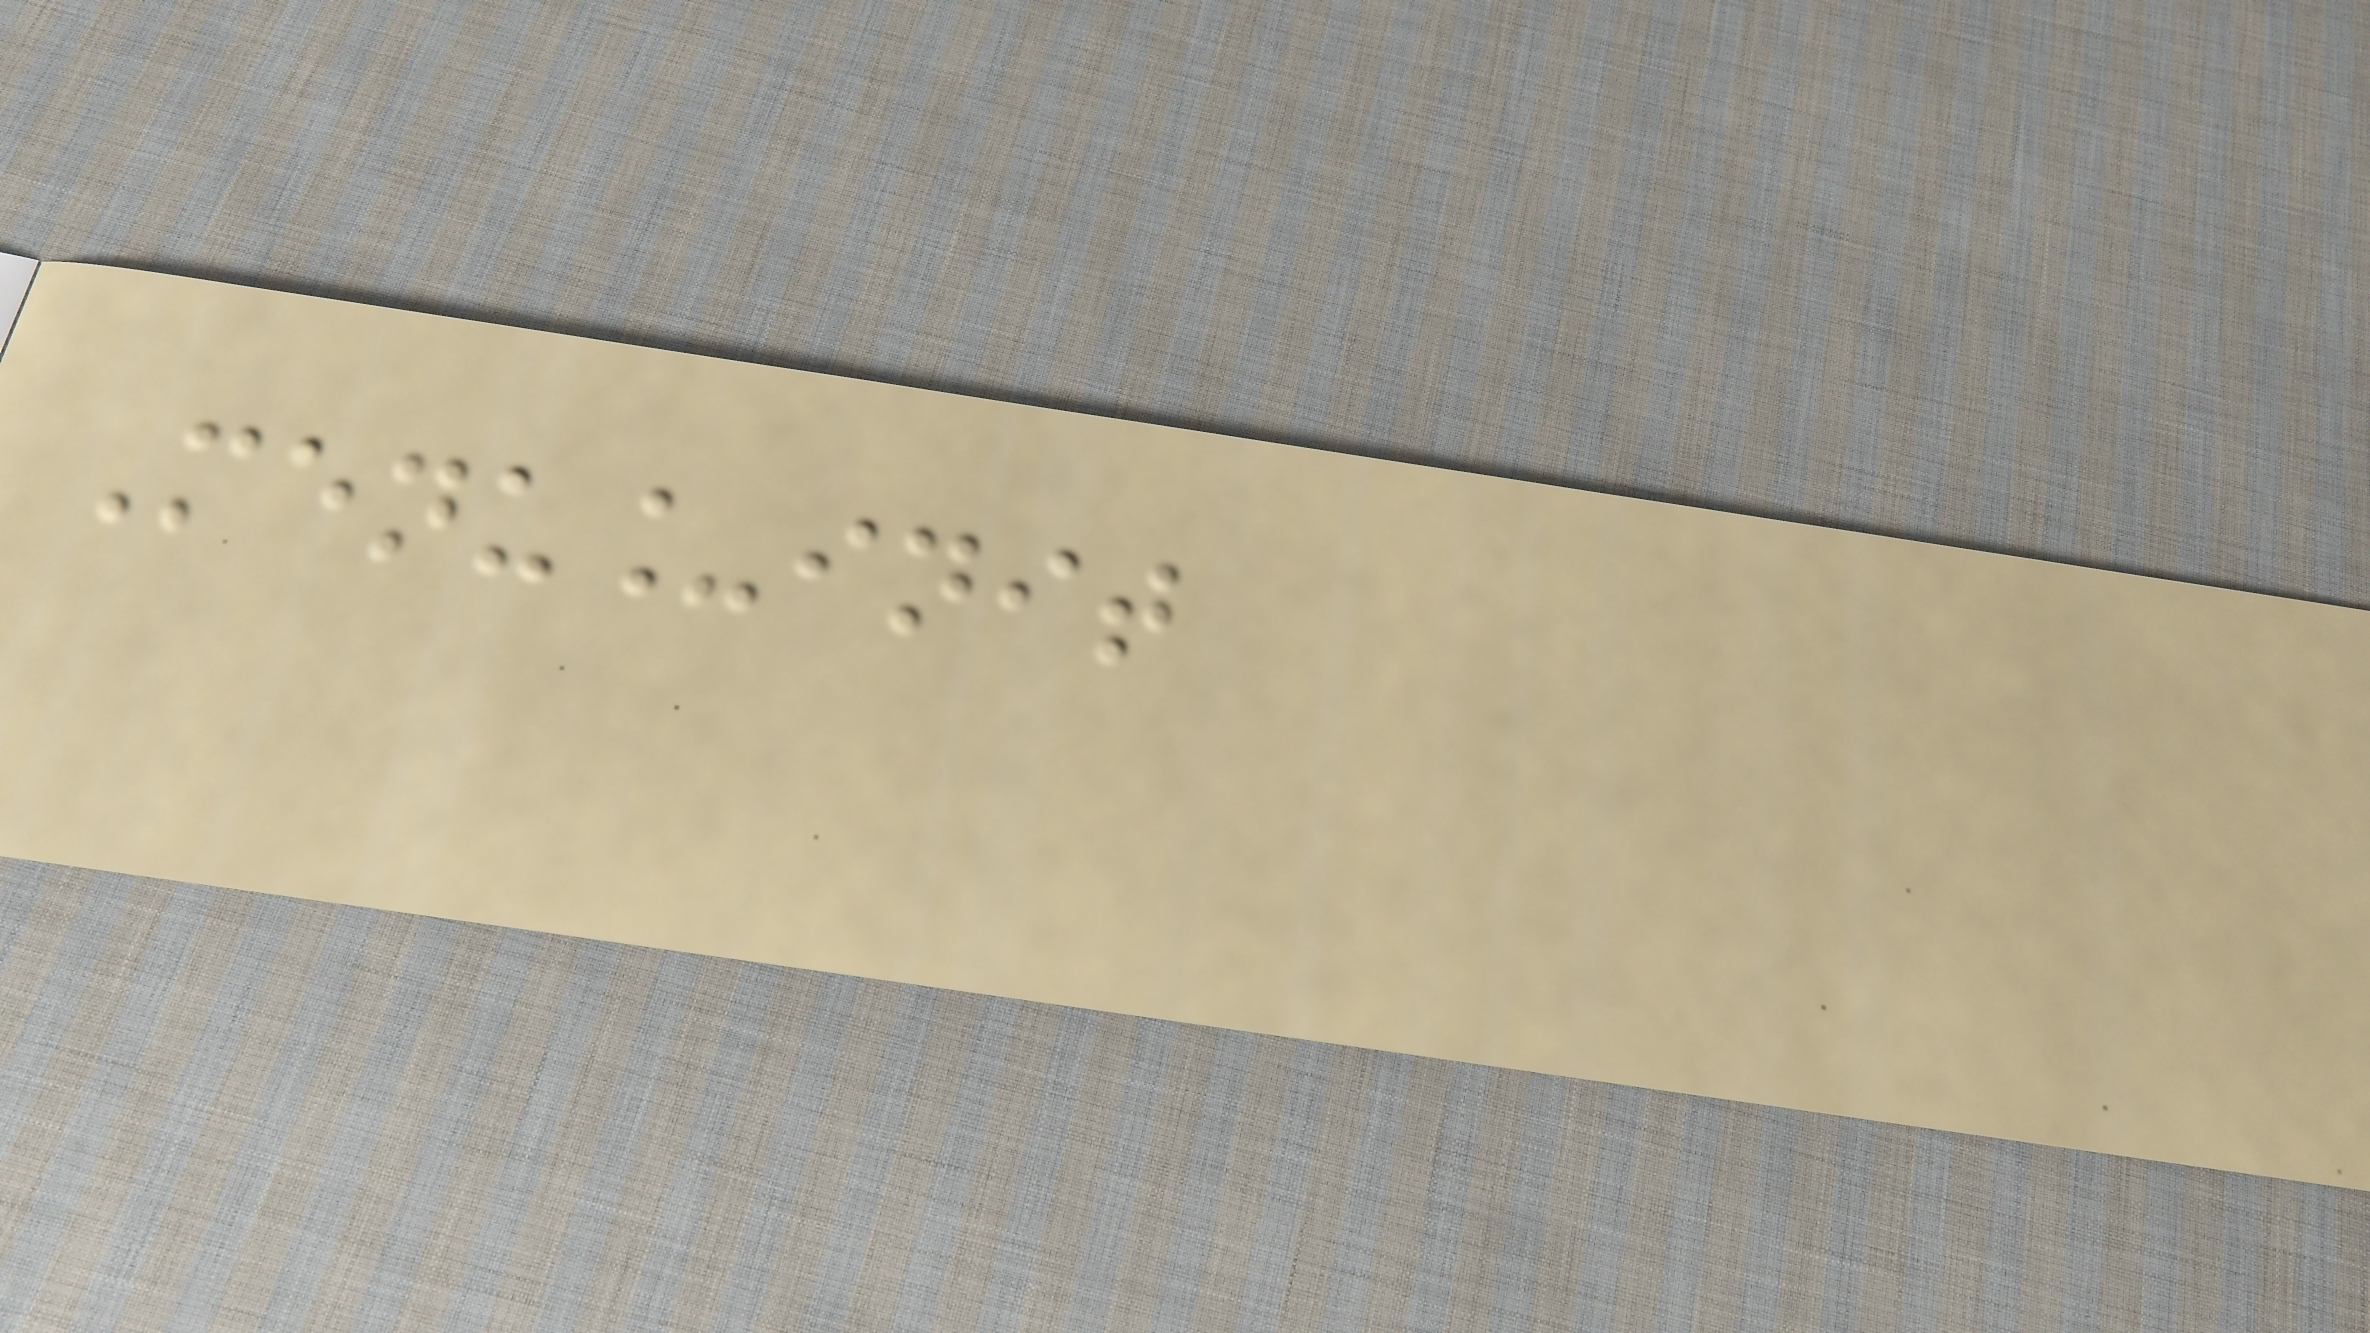Menu_init
